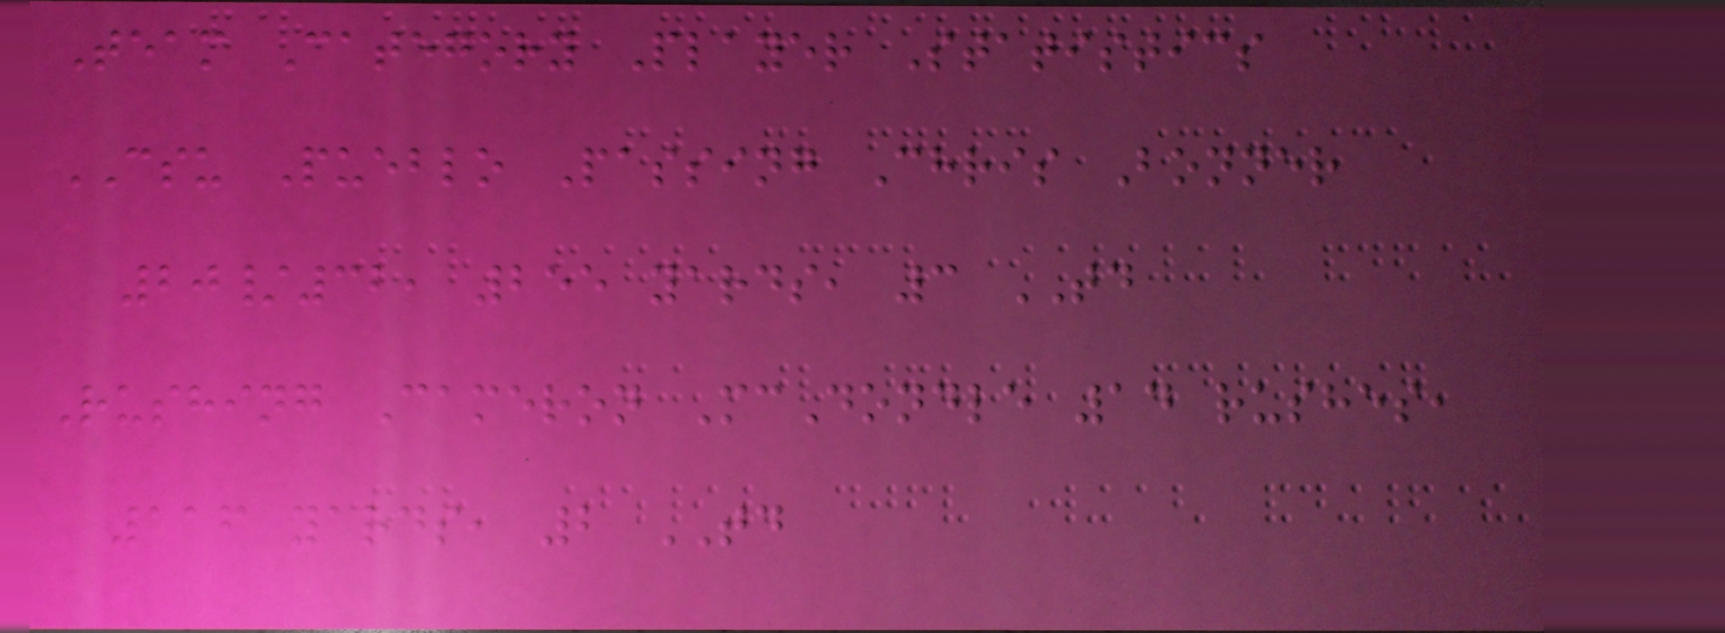Team Category Player Statistics
CSU Pueblo Passing Chris Bonner
20/32, 255 yards, 3 TD
Rushing Cameron McDondle 14 rushes,
116 yards, 2 TD
